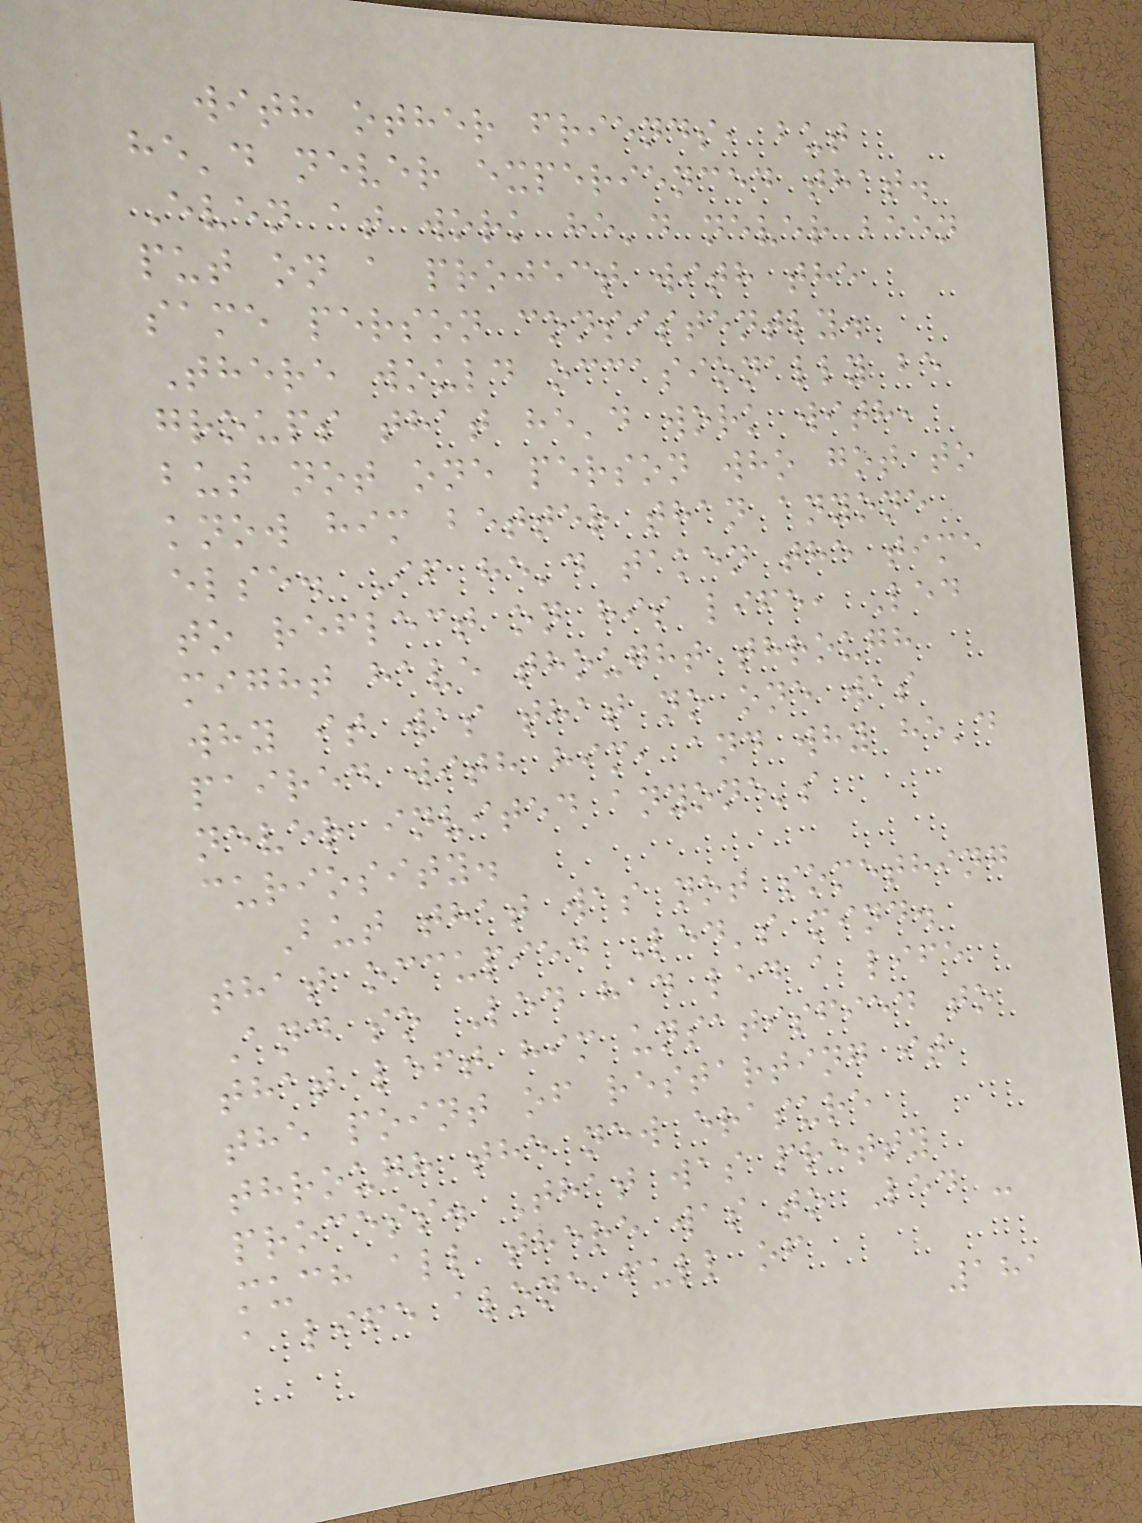with other friends, but
he'd never experienced that.
Even at work he'd never been
put on a project with the
same person consistently.
There would occasionally be
groups that he'd work with,
but not one person who got to
know him better than anyone
else. If he'd taken the time
to reflect on his life, Led
might have thought through
why it was that no one was
paired with him, and why he'd
never invited anyone's
curiosity.
But that was not something
that occupied Led's mind.
And so Led had led a life
that left him unsatisfied to
the point of restarting it
through the new erasure
process. That was pretty
much all there was to Led -
a life alone full of
181
